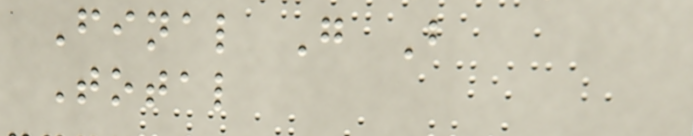Final G B
Total
